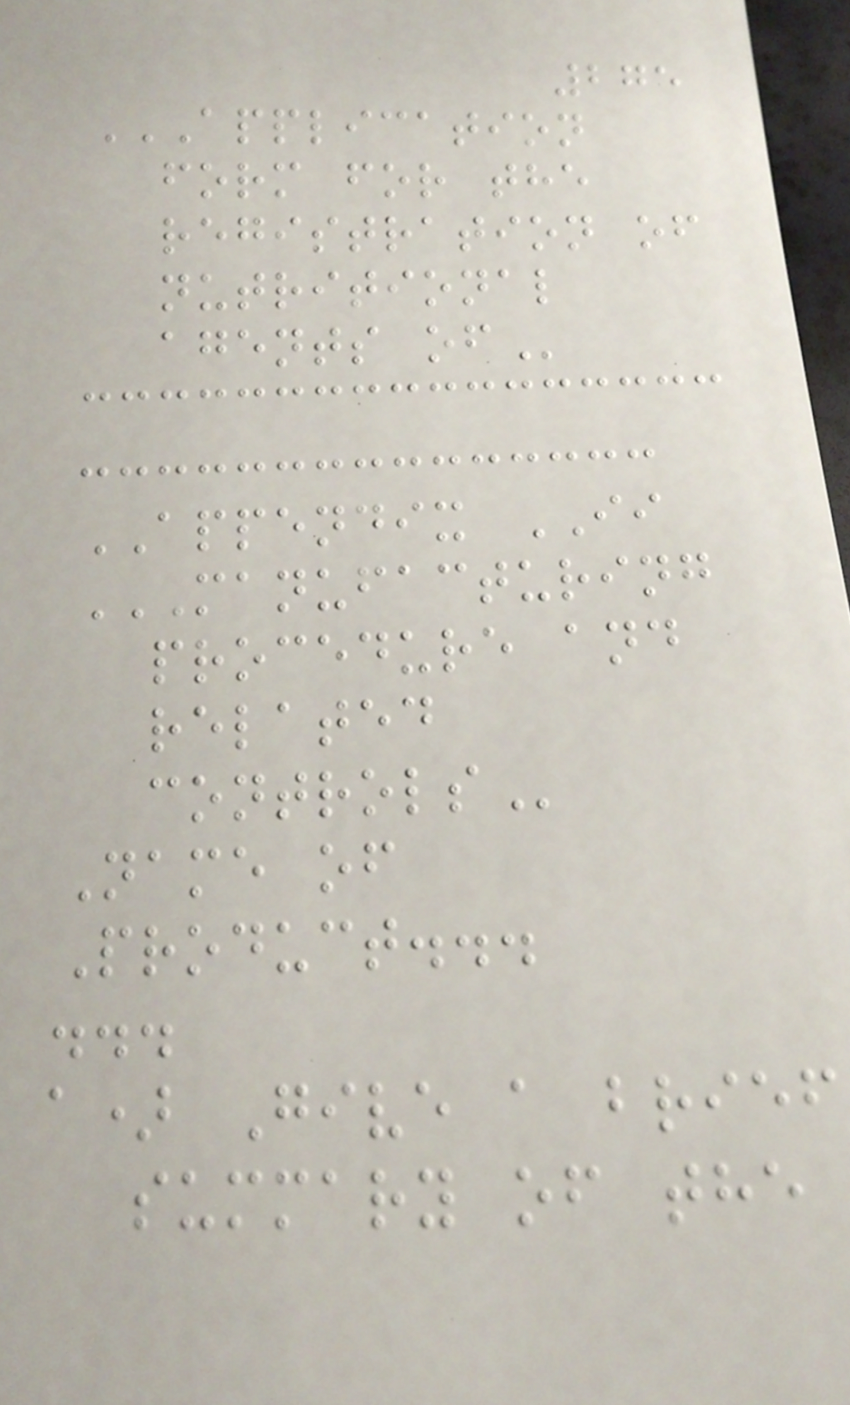275
APPLICATION
FORM FOR THE
REGISTRATION OF
NUTRITIONAL
AGENTS OF
APPENDIX II
MANUFACTURING
PROCEDURE AND
RELATED
CONTROLS
Name of
Product...
...
a) Give a brief
summary of the
